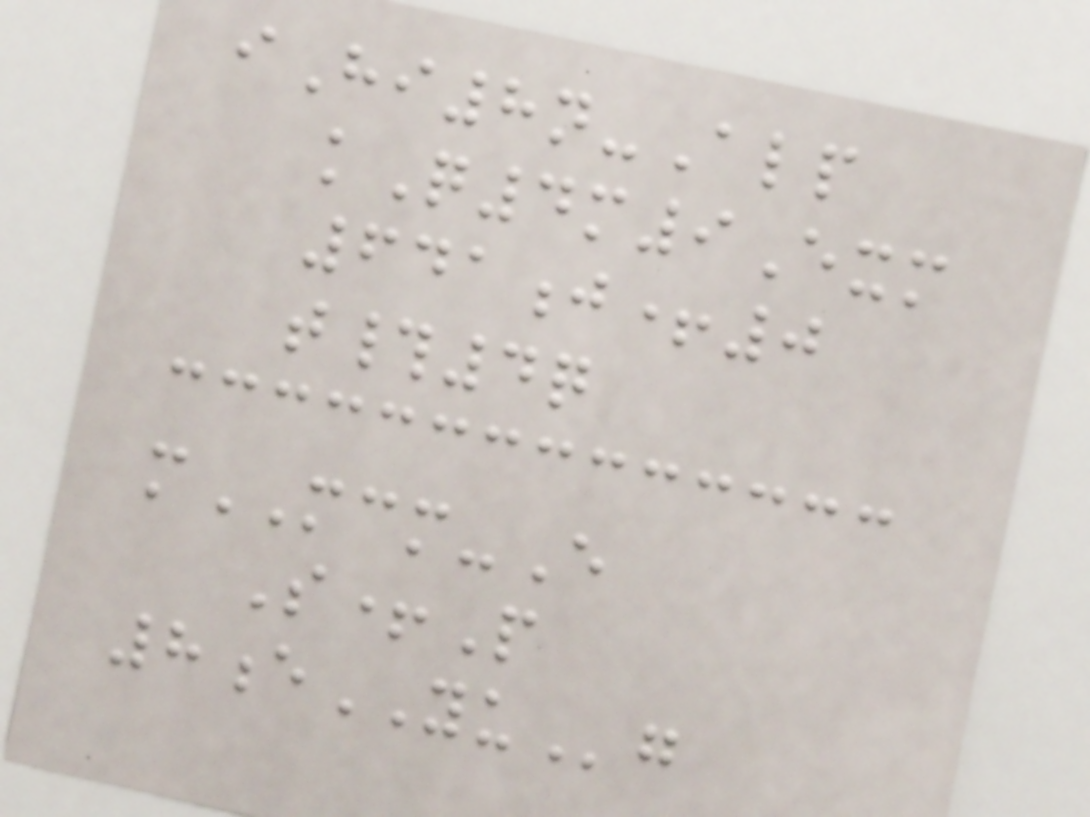iHi8n-Alp
kQ4m9Exm
641j+0
t#4q
mMCM-E
S+P
8eYUg
